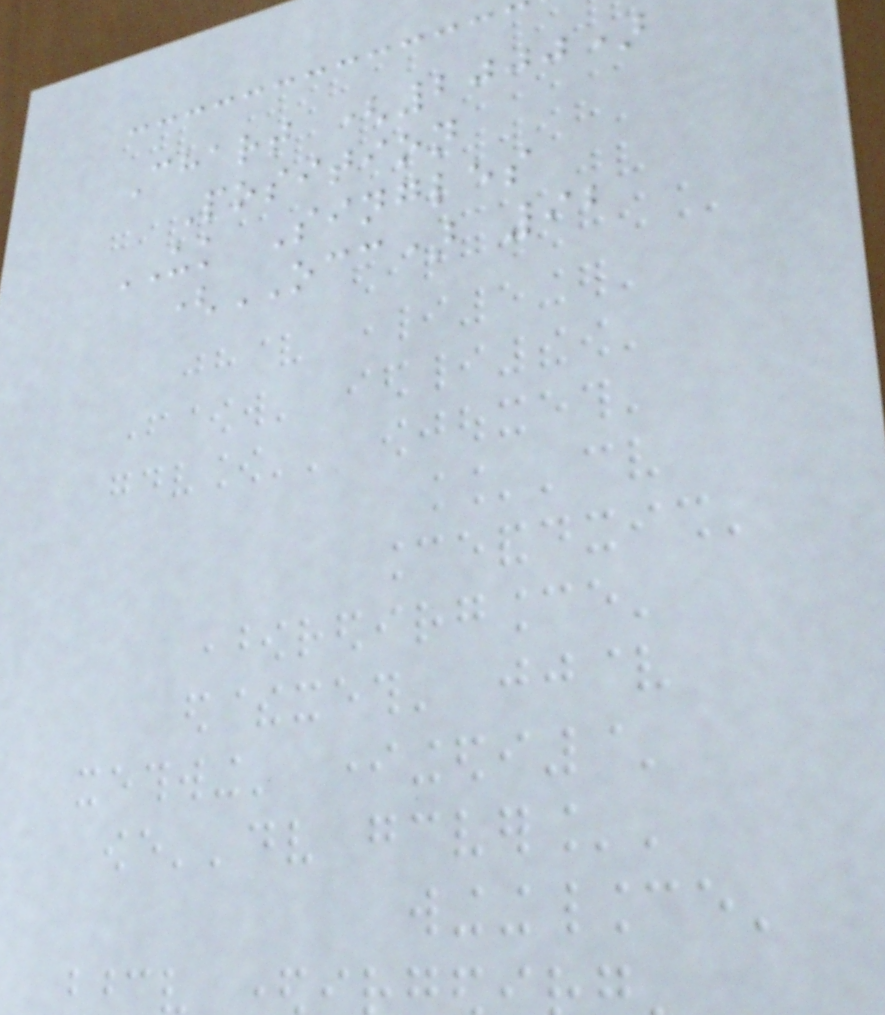Chart (2000)
Position
UK Singles
(OCC) 92
